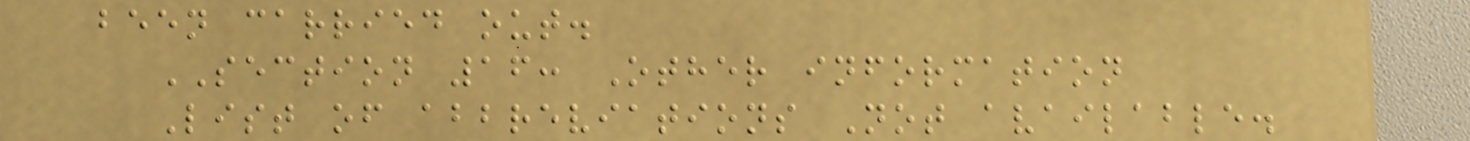been carried out.
SECTION 16: Other information
List of abbreviations Not available.
